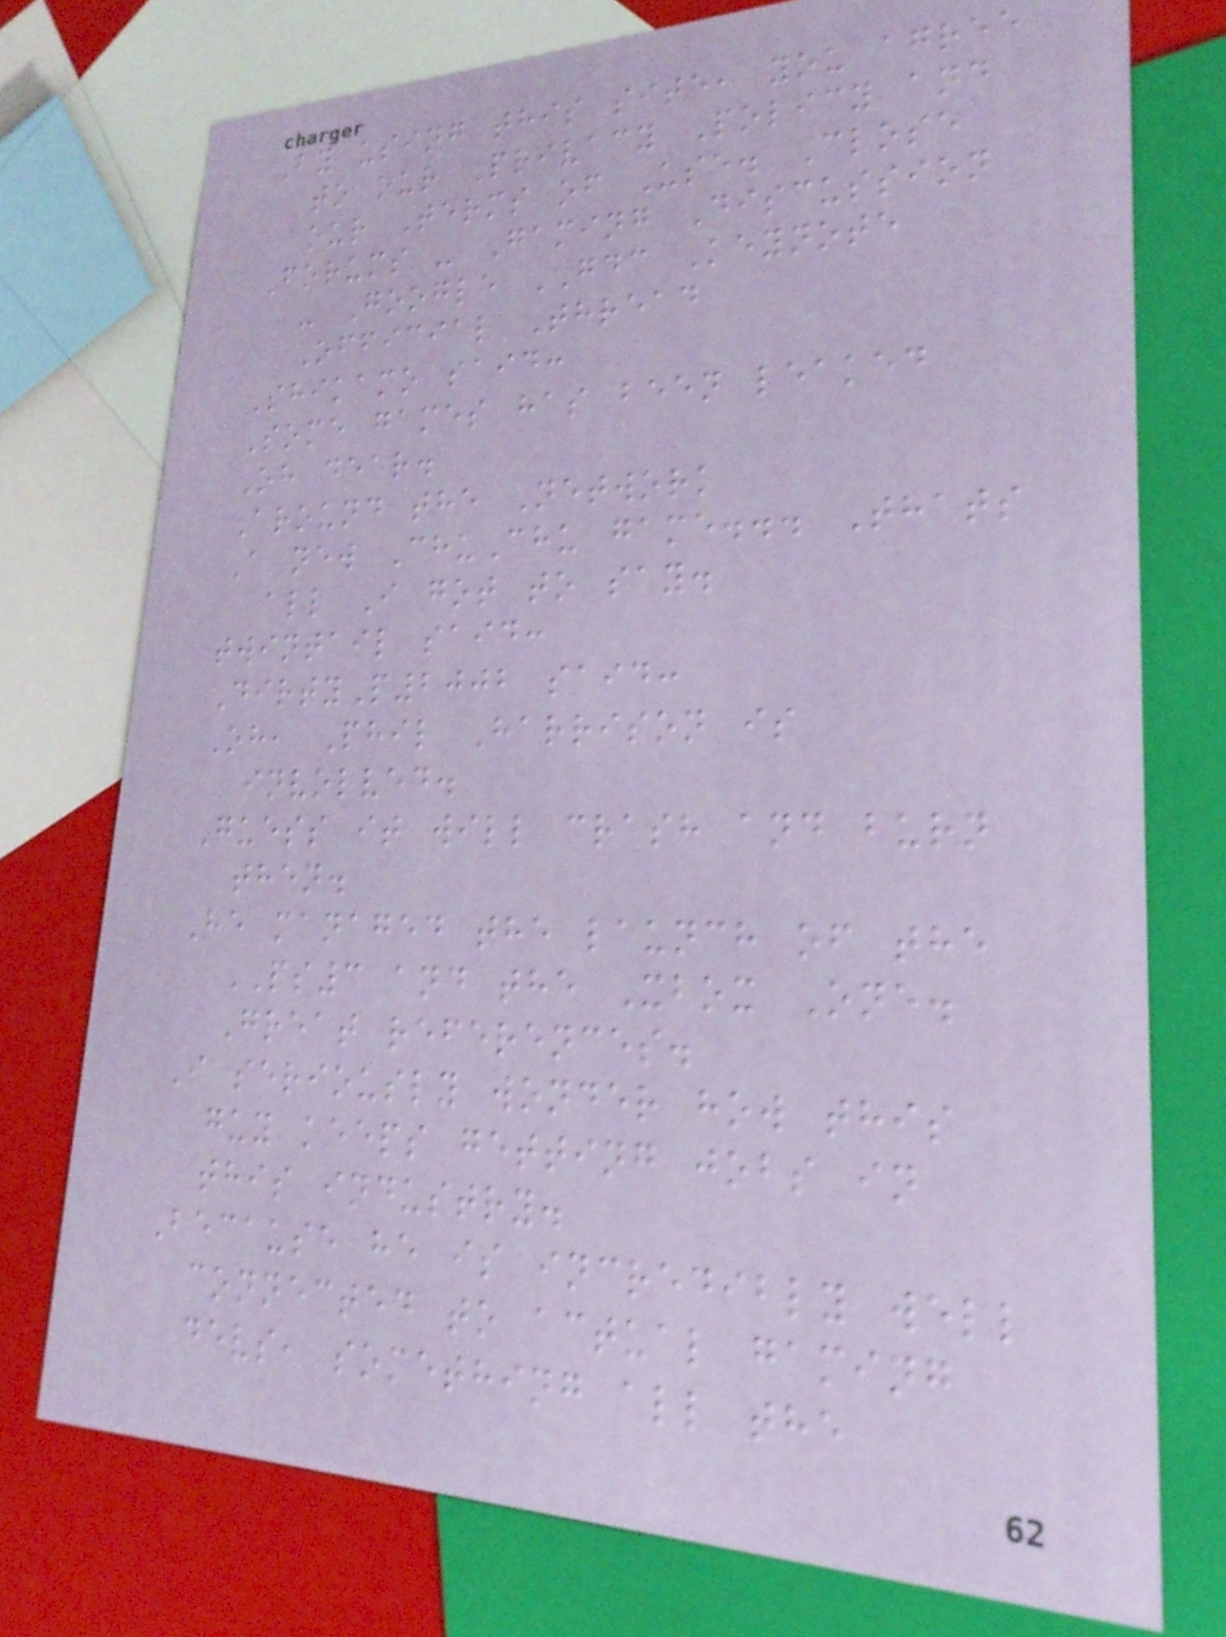By using this site, you agree
to our Privacy Policy and
our Terms of Use. Close
Forums - Gaming Discussion
- Google GDC Keynote
Official Thread
Shikamo said:
Some games has been leaked
Oh dear.
Around the Network
A new ChuChu game... Thats
all I got to say.
twintail said:
DirtyP2002 said:
Oh, Phil Harrison is
involved.
Guess it will crash and burn
then.
He managed the launch of the
PS3 and the Xbox One.
Great references.
I seriously wonder how this
guy keeps getting jobs in
this industry.
Because he is incredibly well
connected to actual gaming
devs, something all the
